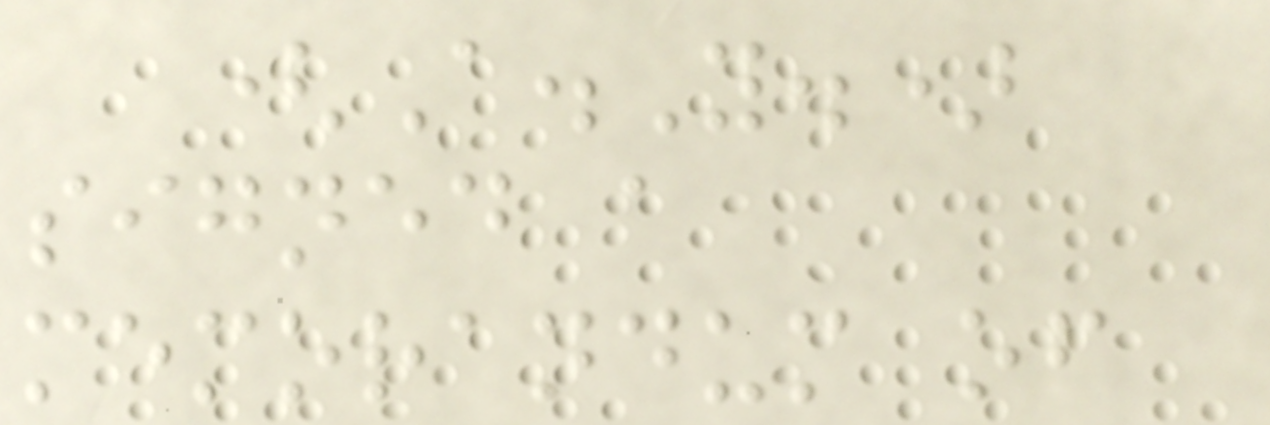(A.Y.)
signed a
memorandum of
